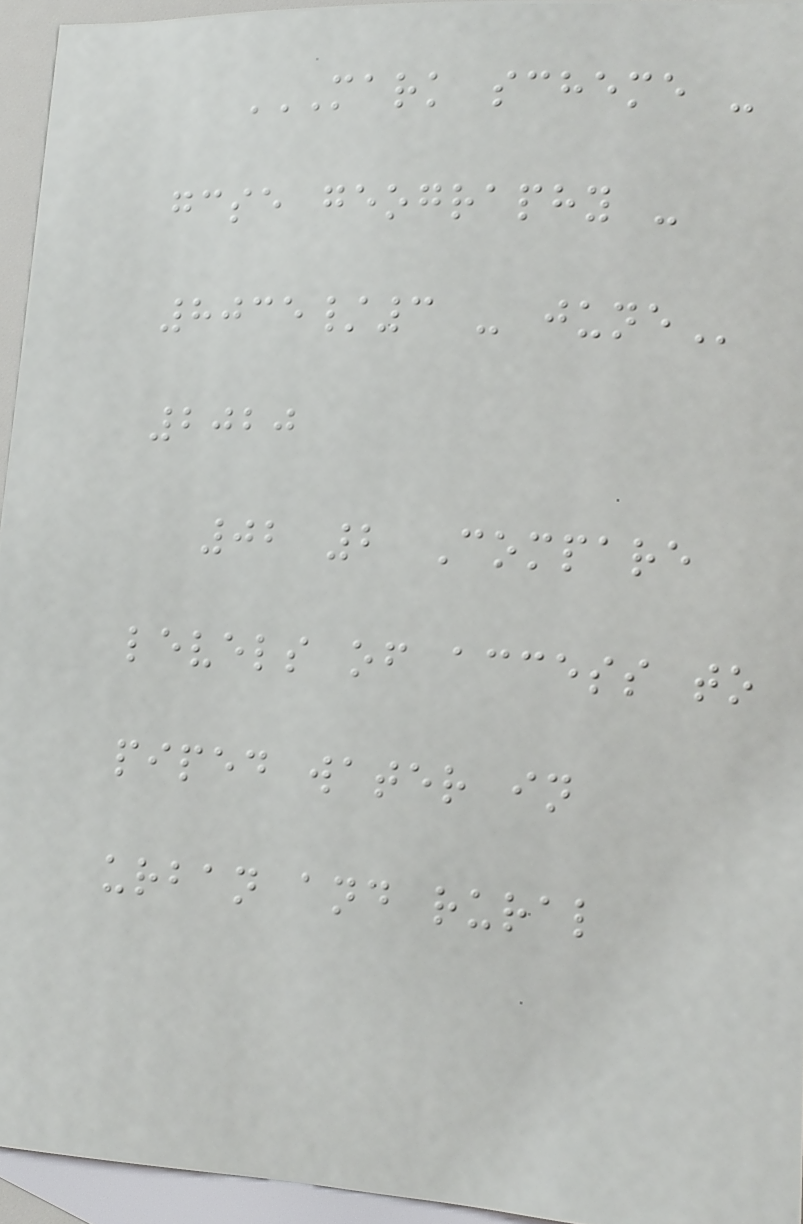MARK SCHEME -
GCSE GEOGRAPHY -
8035/3 - JUNE
2020
02 2 Compare
levels of access to
piped water in
urban and rural
